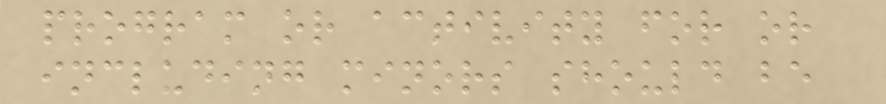program or activity for or
including minors should be
